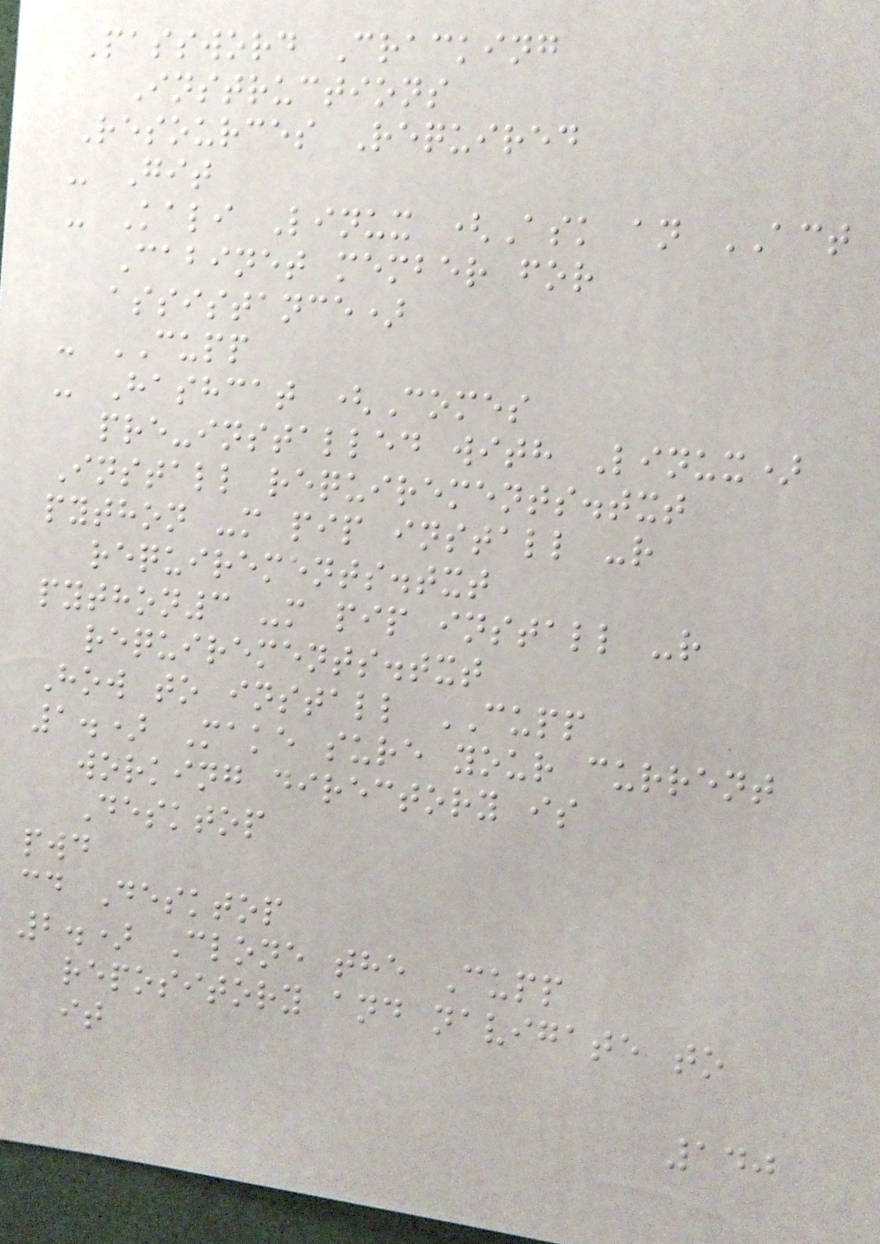Password Cracking
Instructions
Resources Required
- Git
- Kali Linux (Ask an ACT
Cabinet member for
assistance)
- CUPP
- Hashcat (Comes
pre-installed with Linux)
Install requirements.txt
python -m pip install -r
requirements.txt
python3 -m pip install -r
requirements.txt
How to install CUPP
1.) Make sure your current
working directory is
Desktop
pwd
cd Desktop
2.) Clone the Cupp
repository and navigate to
it
140
